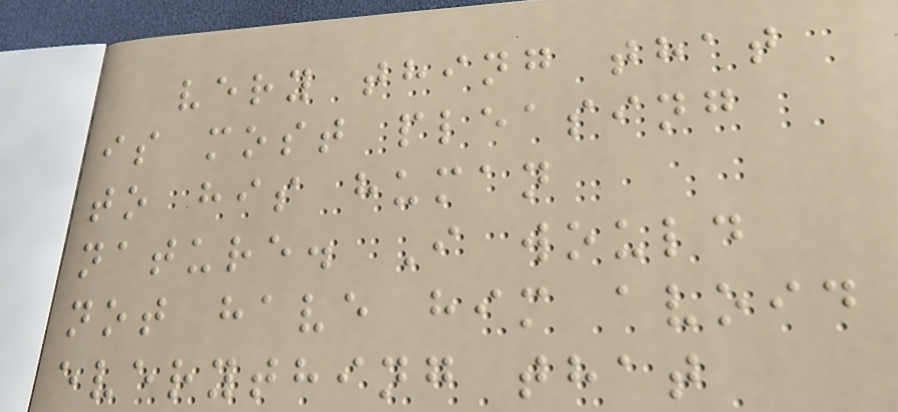very thing that
is most pleasing
to his human
nature. I would
not have him avoid
everything that
